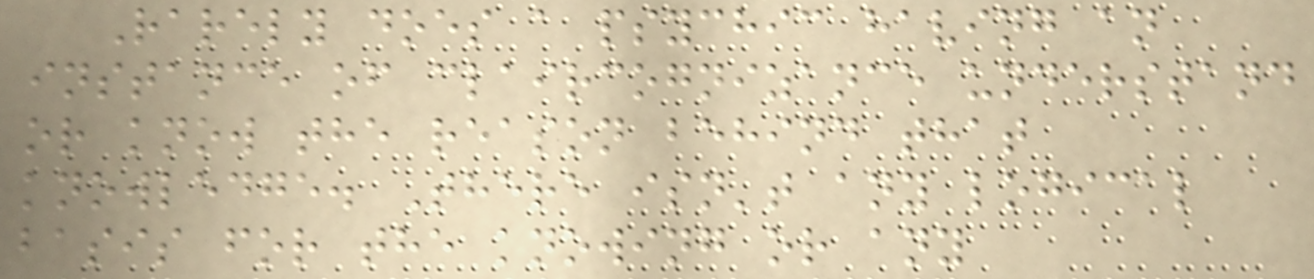Rarely does a psychic having an
instance of claircognizance understand
or know the reason behind that
knowledge. There isn't any logical
basis for the knowing or any
